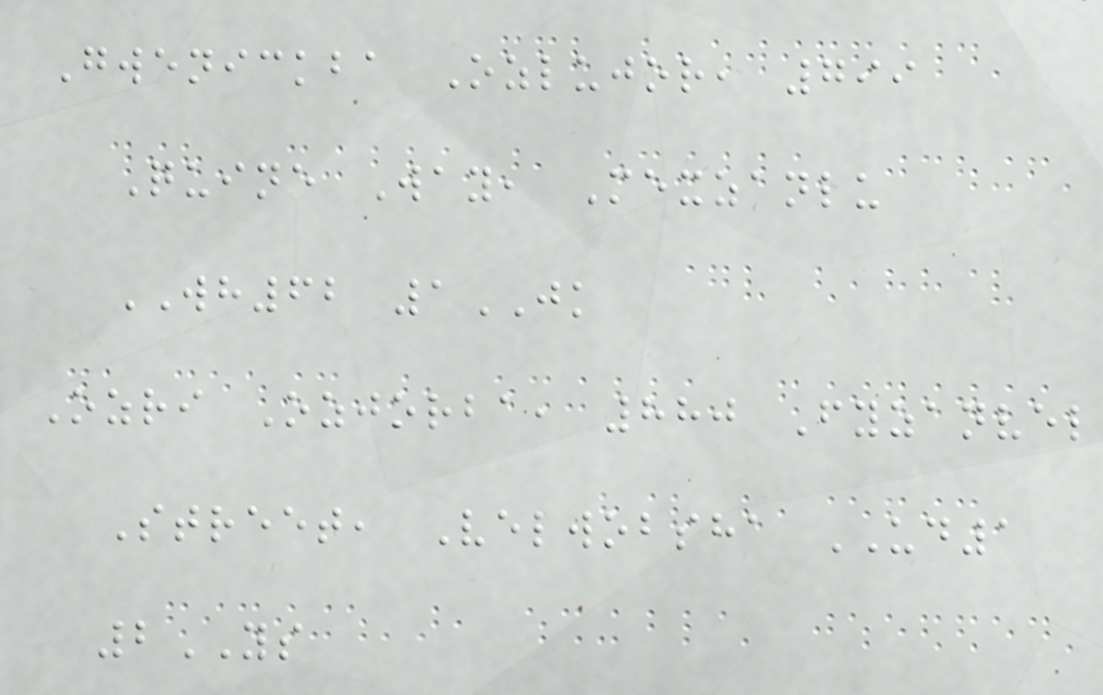Gwenickba Ozlujor, 799
Quine Way, Mexzanlu
WH62 1JK
Ozri Ozjorba, 880 Fyzanvel
Street, Velwobsha UD1
2YS
